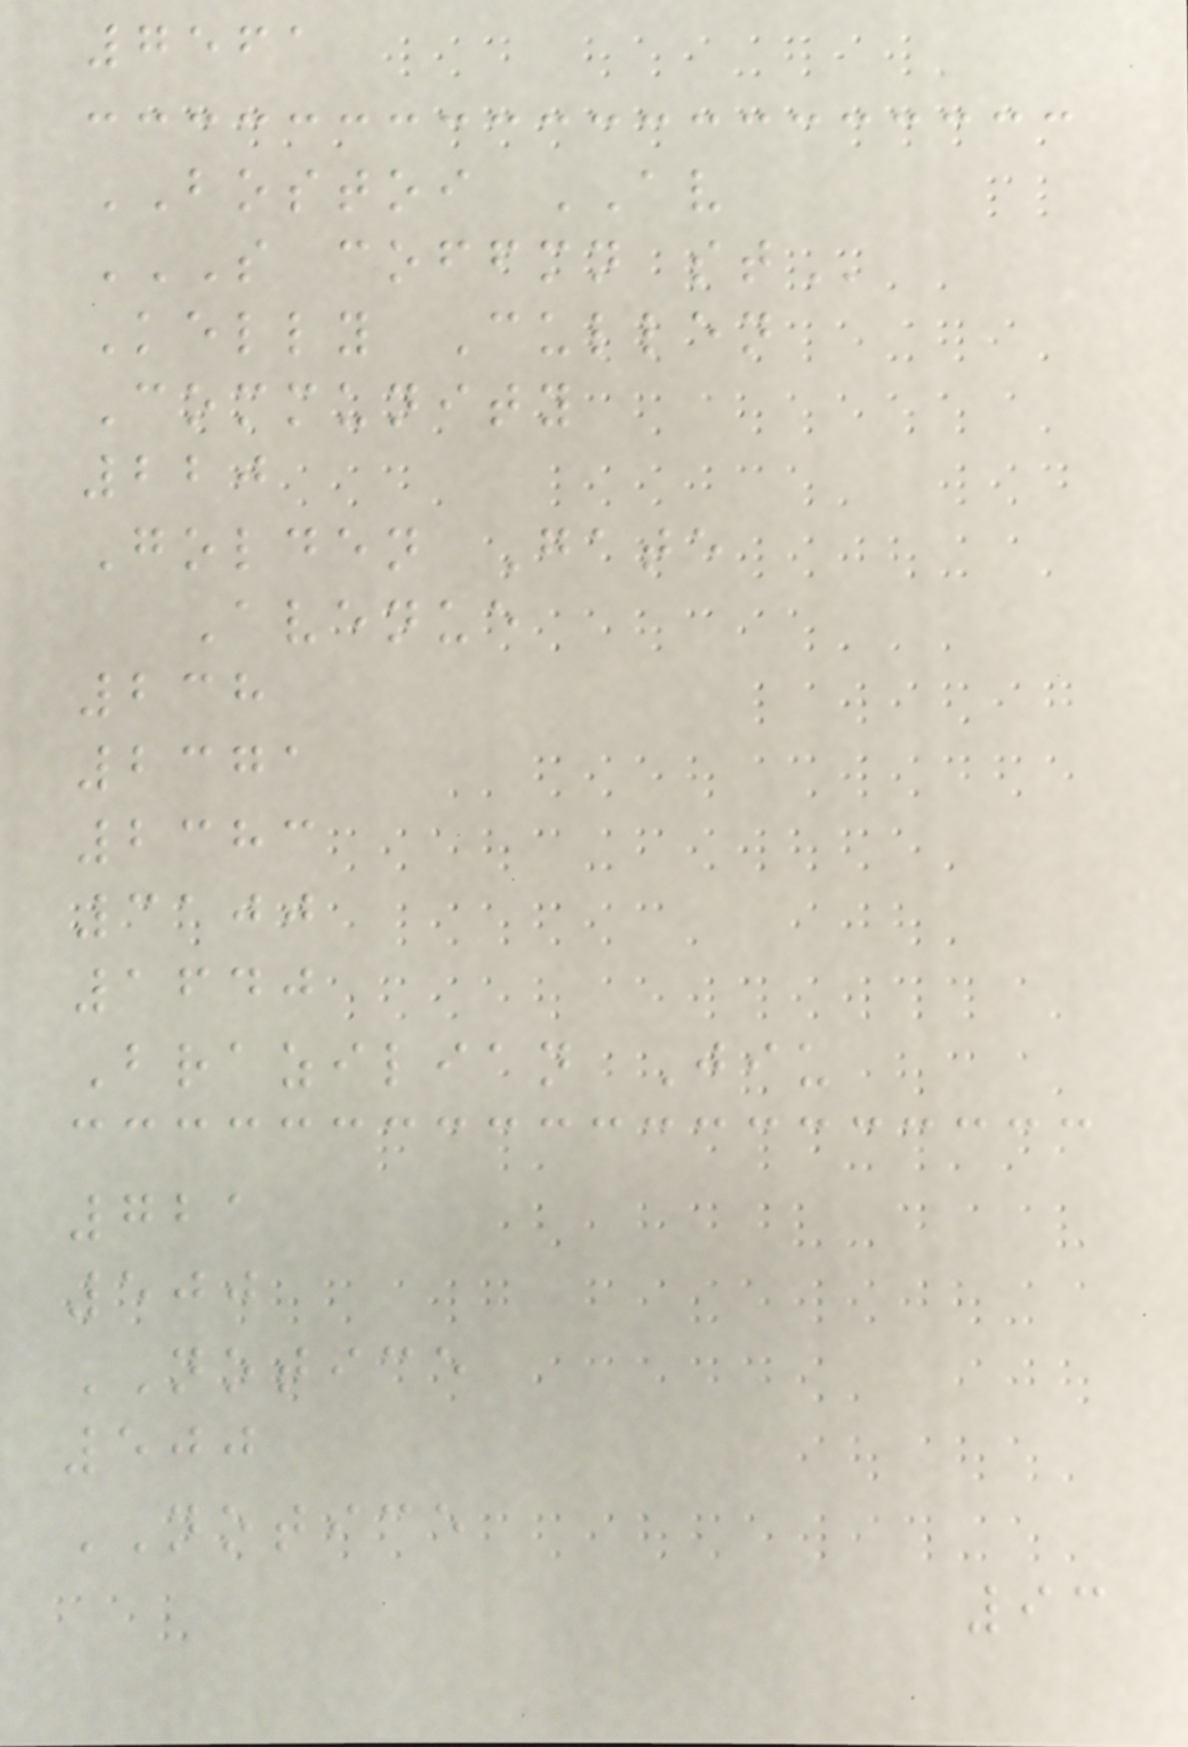7561
BOSTOI AV
S COFFMN ST
Kelly Cullen
Community
220
Golden Gate
Avenue
238
2371
2383
3100
1640
Brazilian Jiu
721
500
NOTICE
500
NOTICE
93
